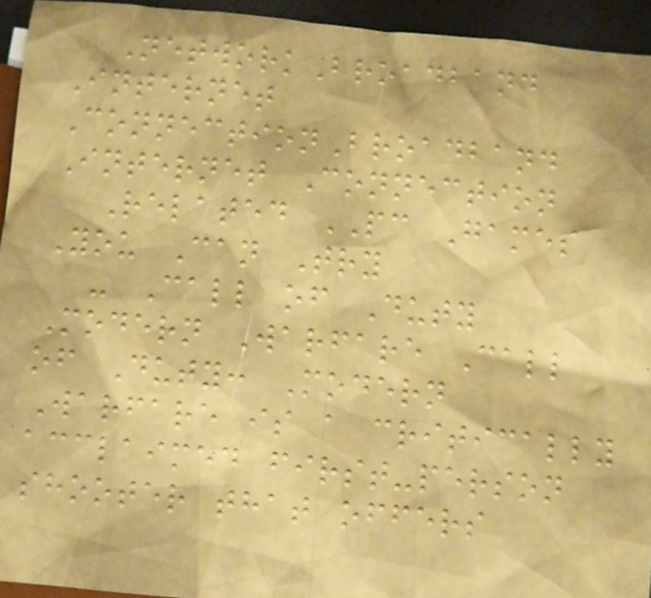NetworkBroadband
Internet
ConnectionBroadband
Internet Connection
Related PC Games
You Can Try
- Call of Duty
Modern Warfare Call
of Duty: Modern
Warfare is a critically
acclaimed first-person
shooter that offers
